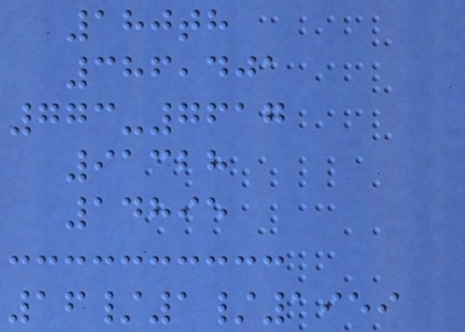180th
386,401
773-7617
91328
14895
16/1/1959
